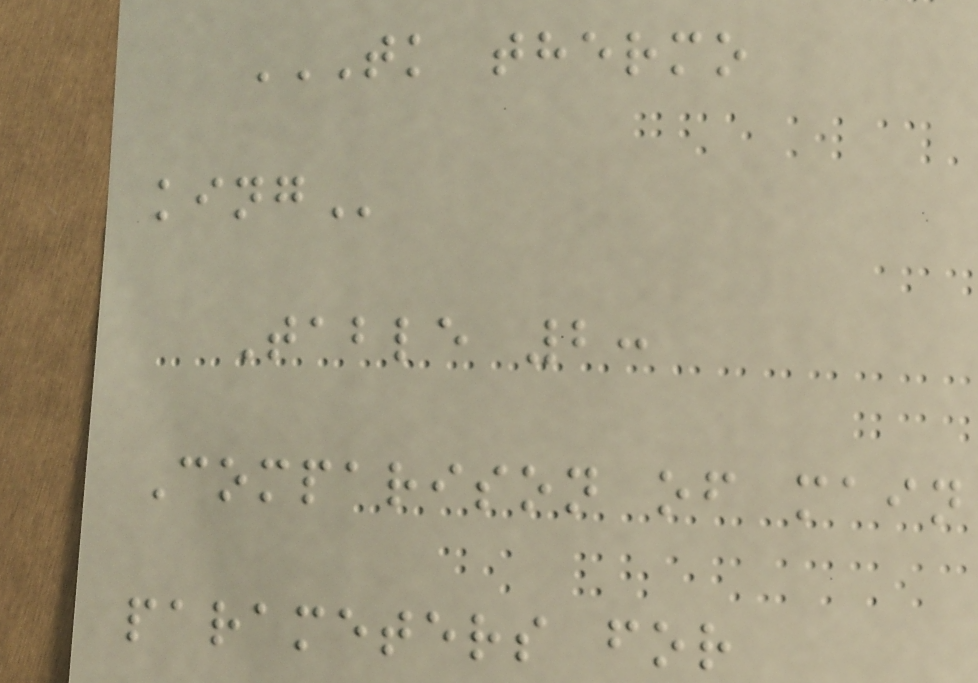TK THERMO
KING
Table 2:
Comparison of main
parameters for
